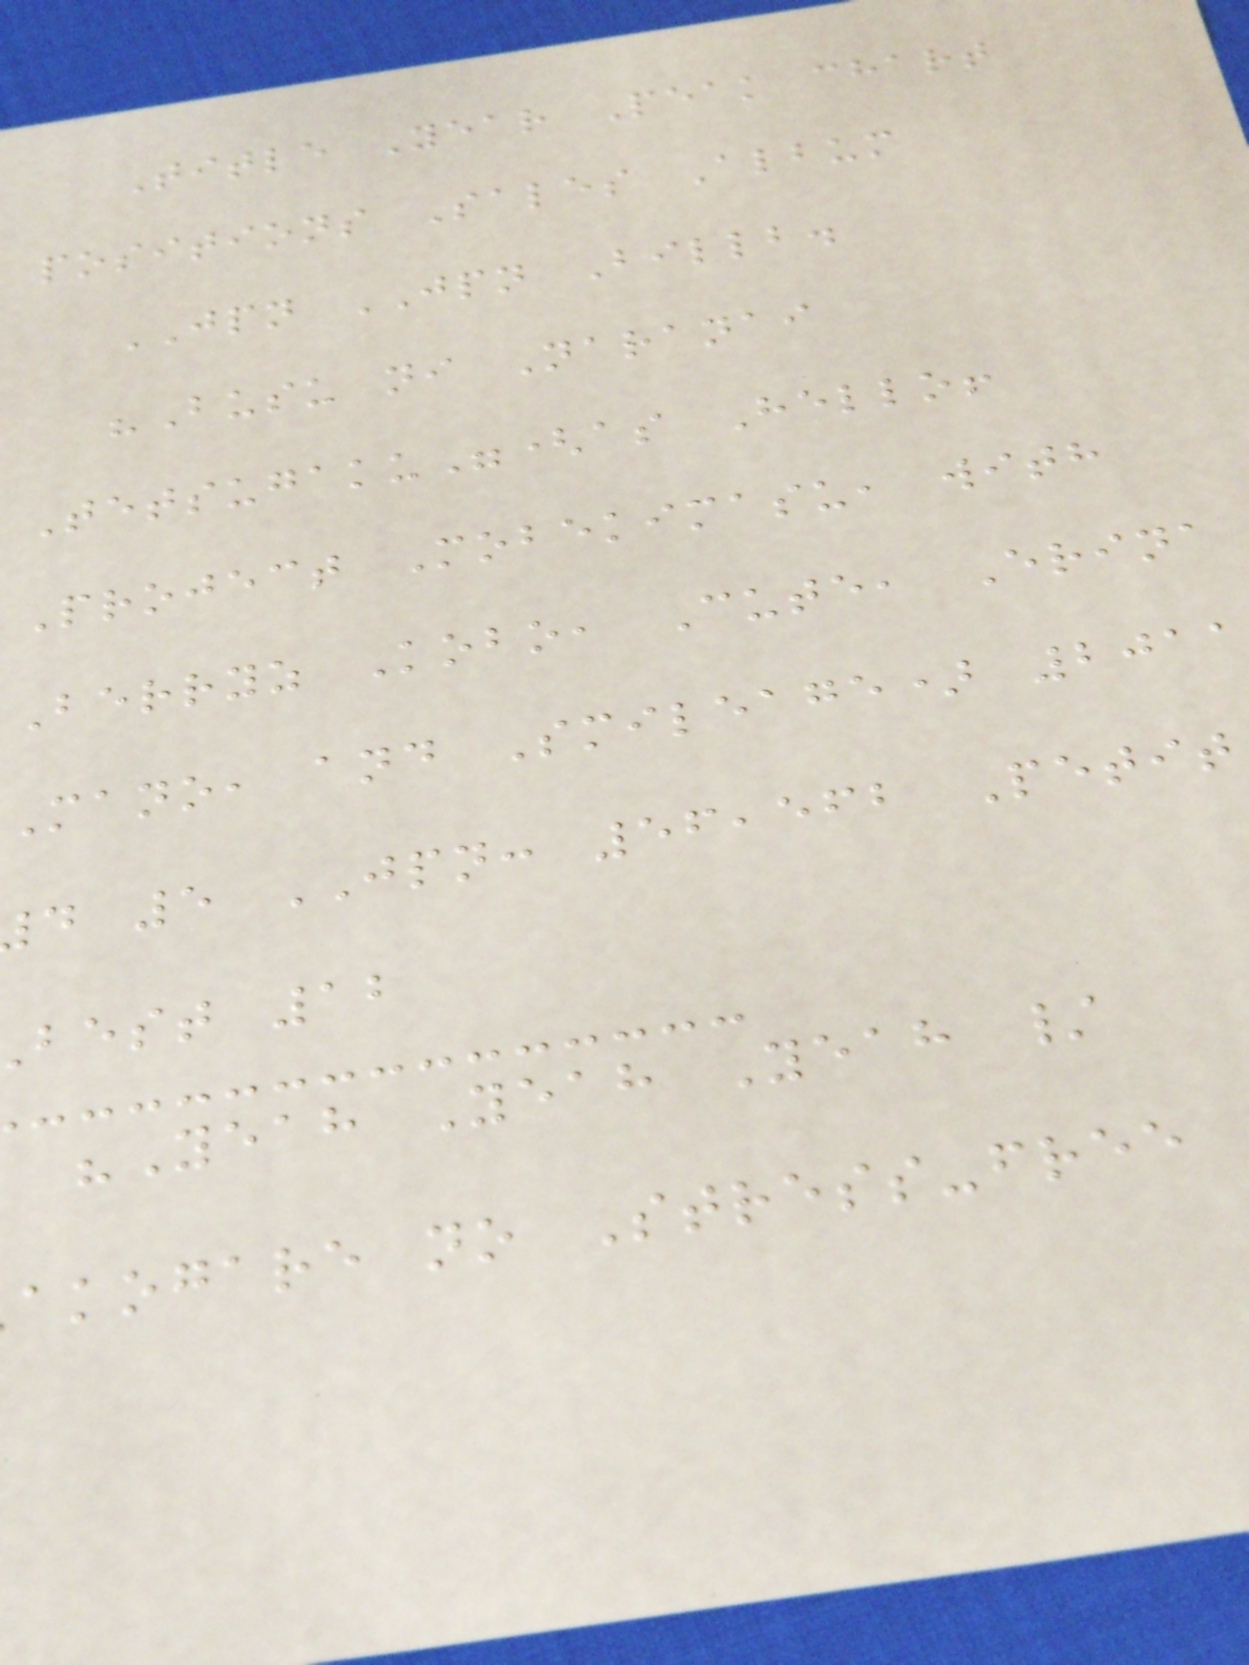Title Year Peak chart
positions Sales Album
JPN JPN Billb.
"Busu ni Naranai
Tetsugaku"(as Hello!
Project Mobekimasu, with
Berryz Kobo, Cute, Erina
Mano, and Smileage) 2011
d 5 JPN: 56,562 Petit
best 12
"Yeah Yeah Yeah /
akogare no Stress-free
